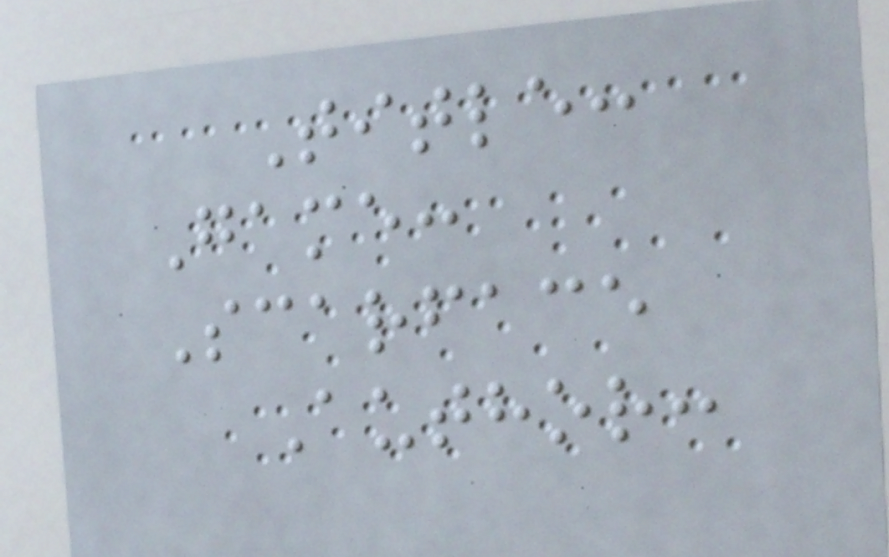Title:
Game:
Scarface
Author:
